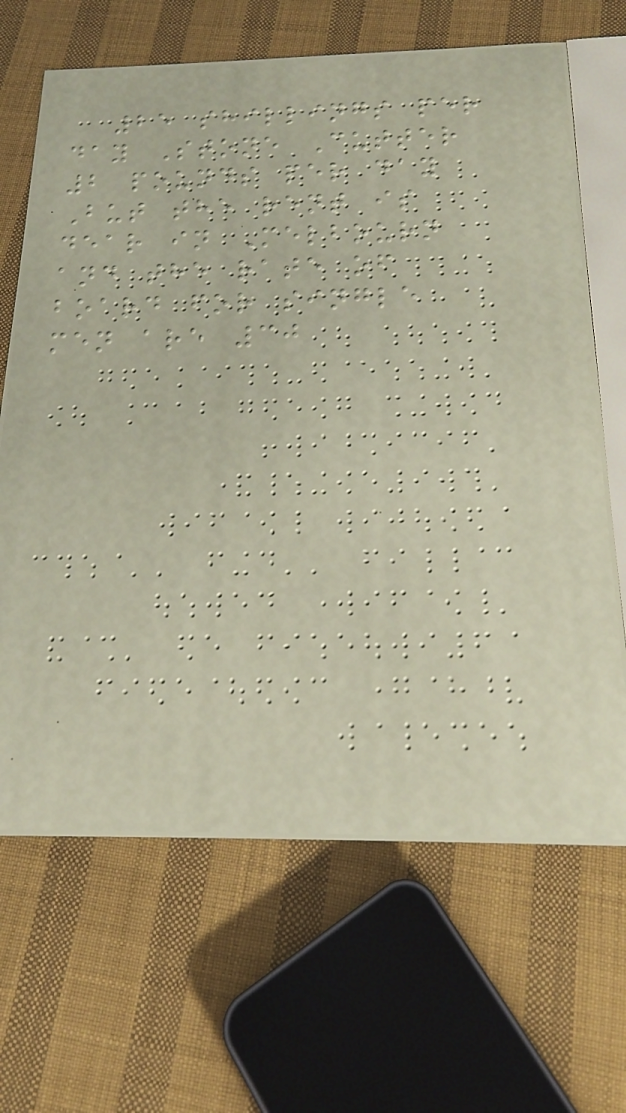25 shillings per
day Stone Cutter
2 pounds per day
But the rent is
dear in Melbourn
and the rate of
board for single
men are 30
